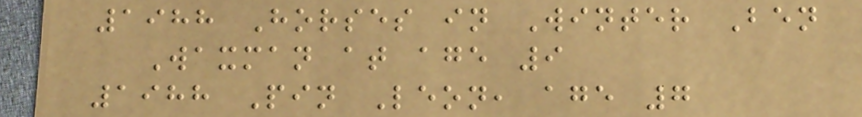1988 Horses in Winter Ben
Waxman at age 9
1988 Pin Leon, age 7
